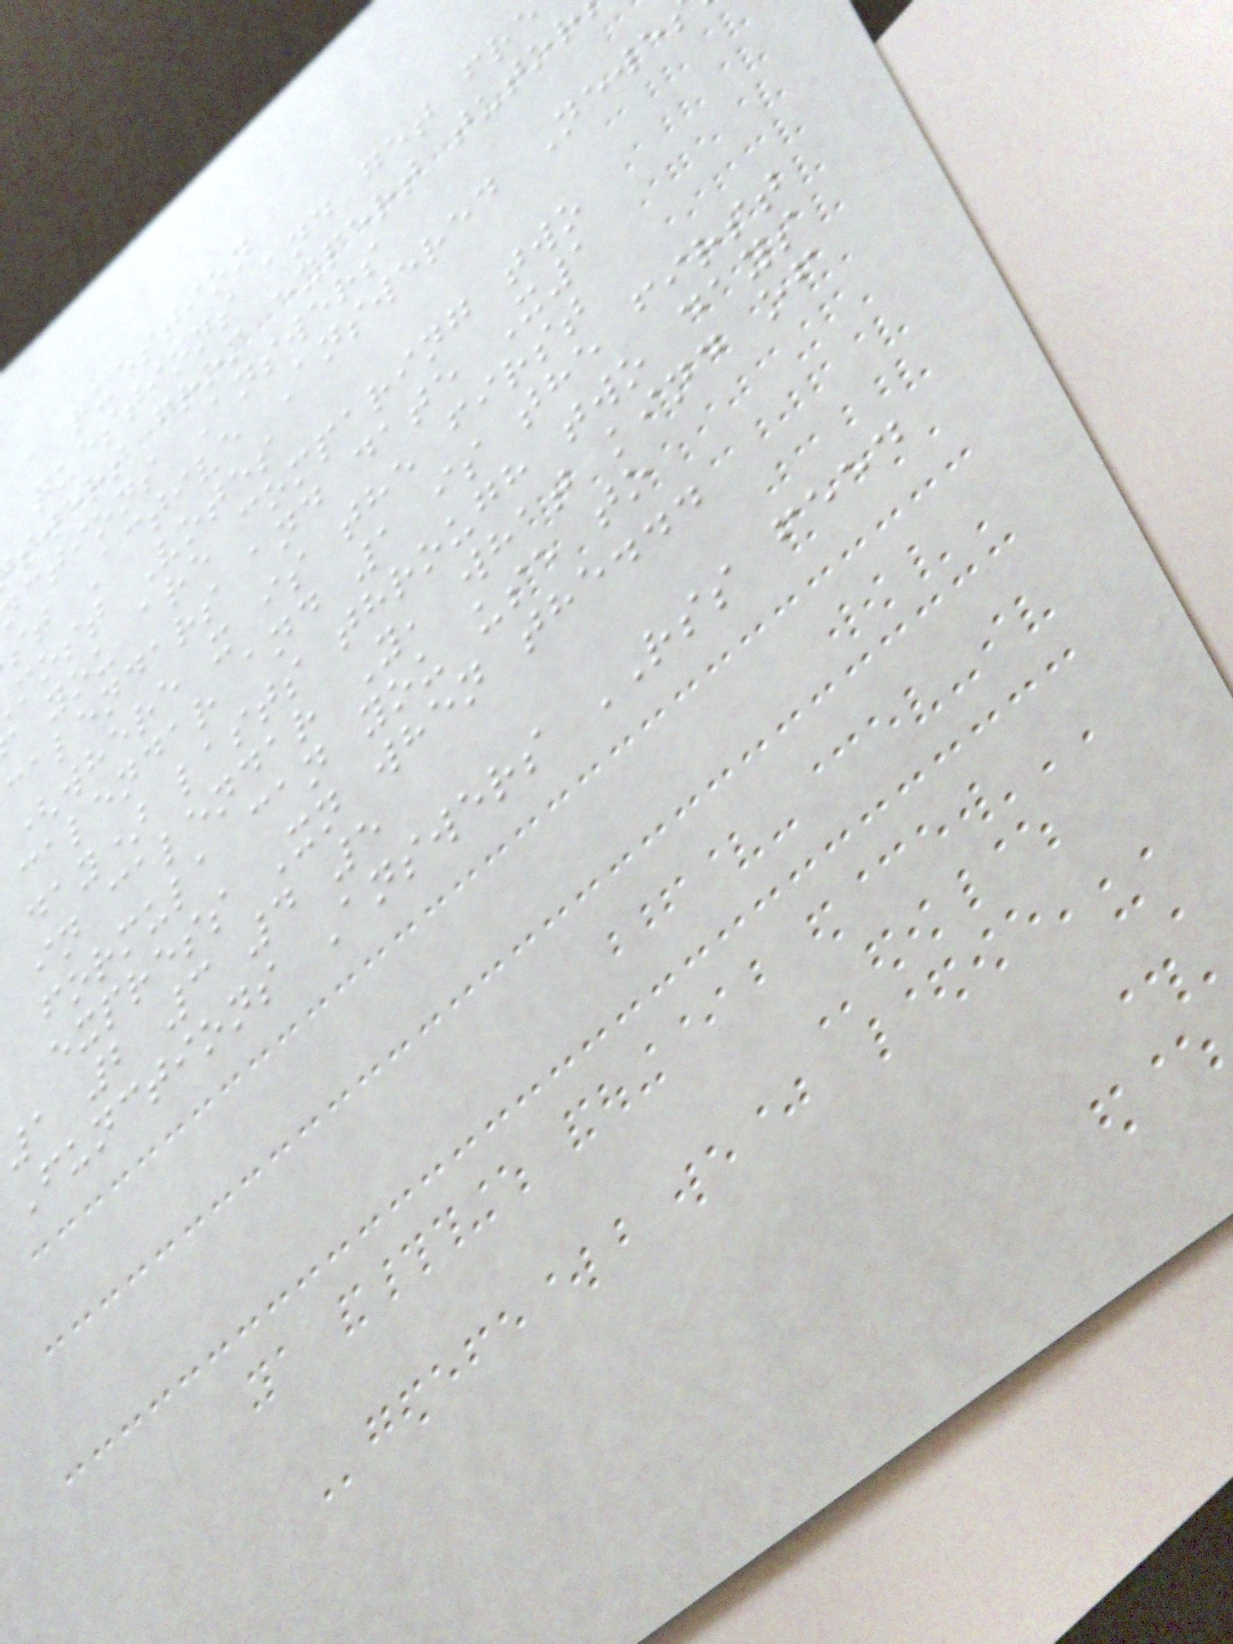a question
questions and get fr
swers from expert tutor
ctions Answers
st Active Answered Newe
most Votes
you are comparing two
calendars and date X1
(where x is the first
calendar and 1 is the first
day) lasts through two days
in calendar Y, what kind of
formula can you use to
express Xn when the...
1 2 3 4 5
Functions Answers RSS feed
